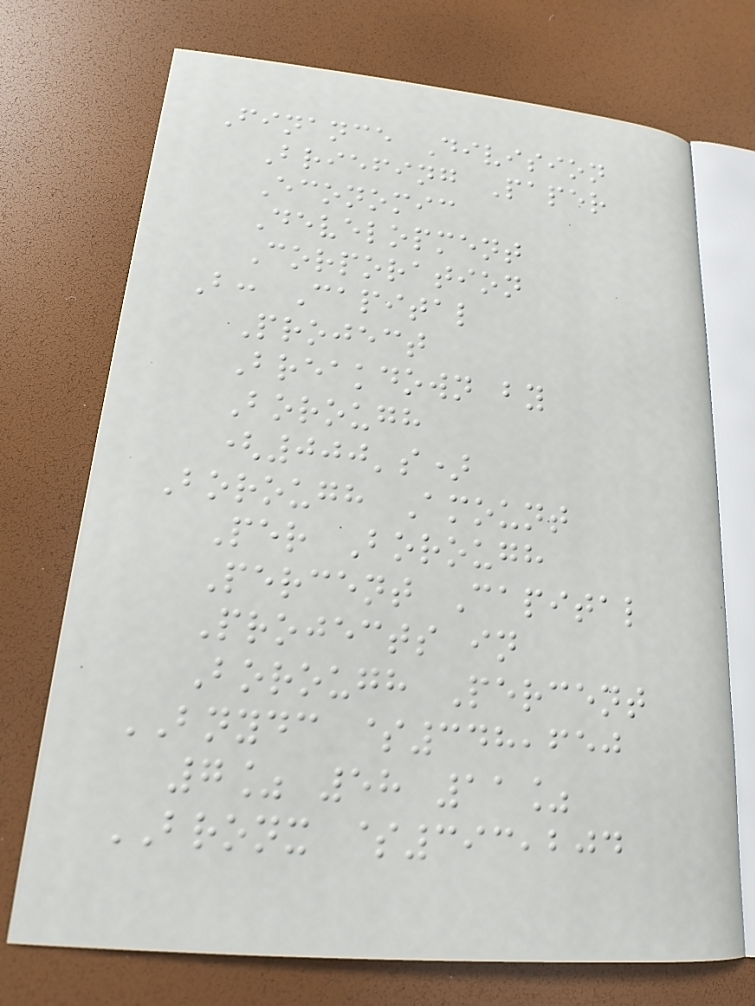Finance Division
Briefing Paper
Economic
Development
Corporation
B: Capital
Project
Breakdown by
Borough
(000's)
Borough Amount
Per Borough
Percent Capital
Projects in
Borough Percent
BNYDC $348,650
7% 58 11%
BRONX $393,204
